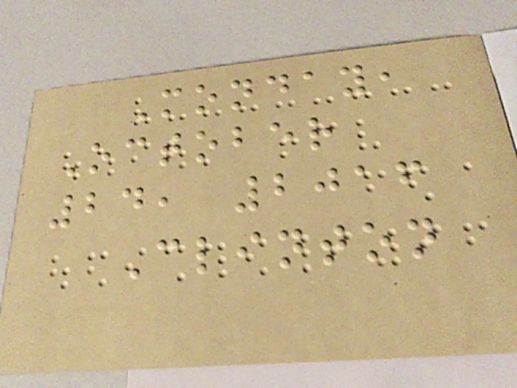Monday,
October
24, 2016
Clinton
